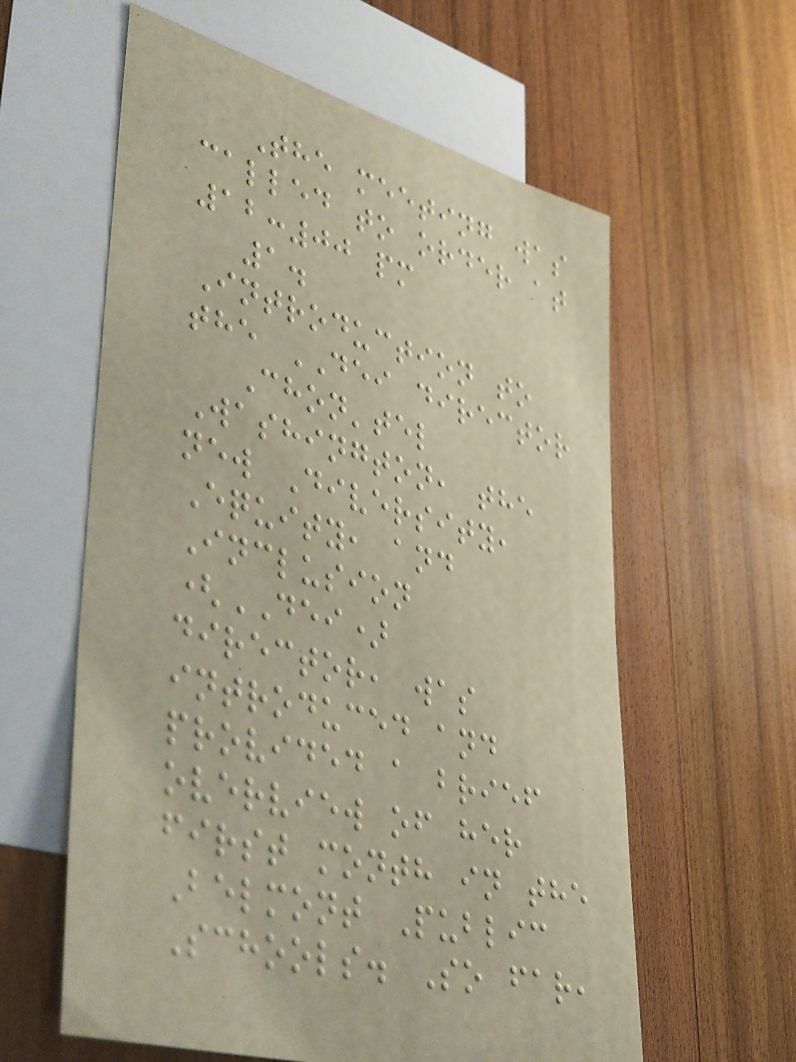The meeting was
called to order at
12:00 pm
1.
Introduction to
the DEI director
Chon'tel
Washington, the
new Diversity,
Equity, and
Inclusion
(DEI)
director, was
introduced and
provided a brief
overview of her
first month in the
Belmont Public
Schools. So far,
